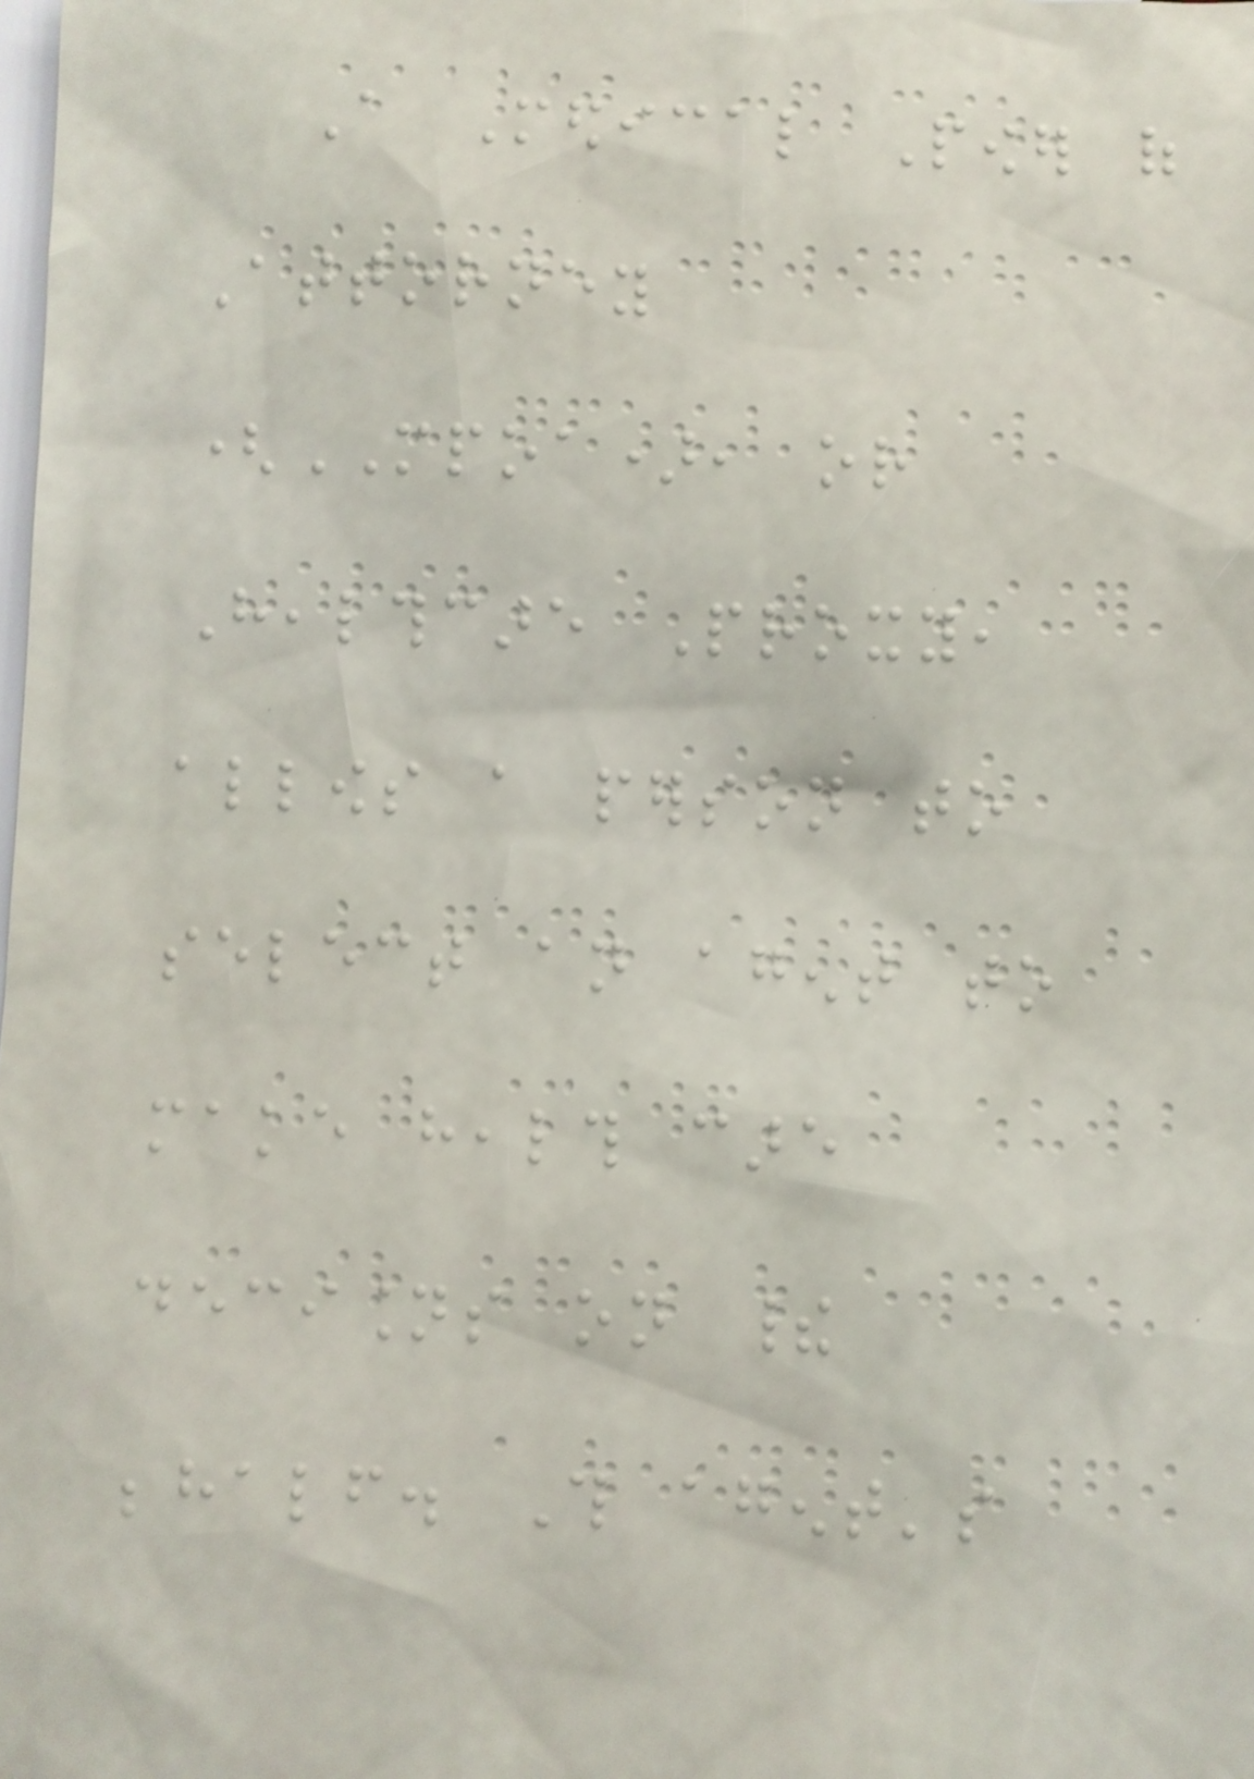A Medical Power of
Attorney
(MPOA), or
Healthcare Proxy,
allows a person to
select an agent to
make health care
decisions on their
behalf. This agent's
